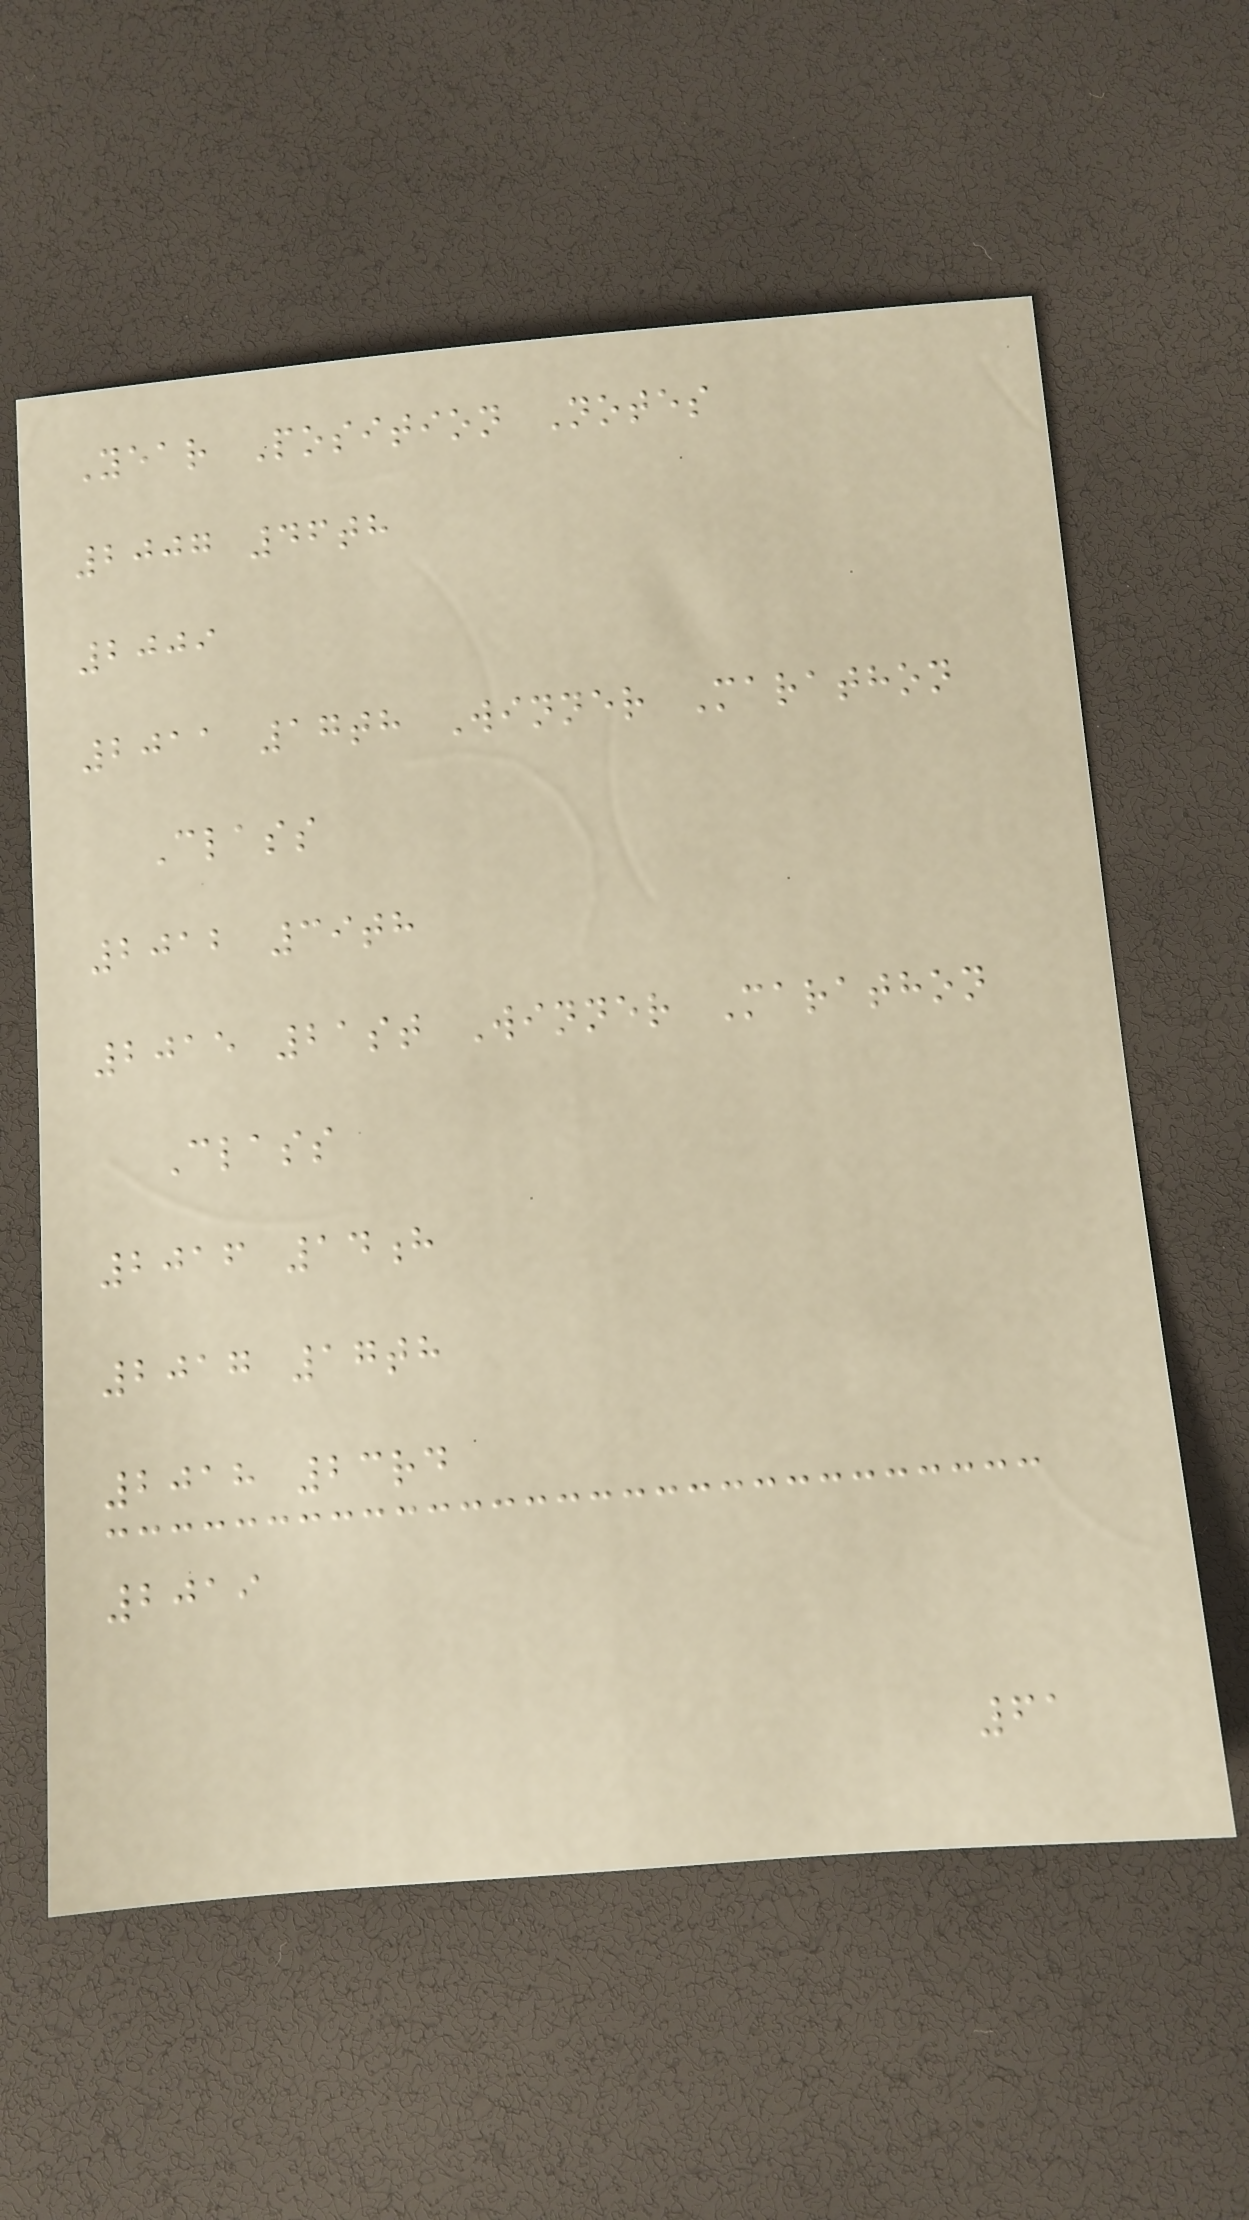Year Position Notes
2007 46th
2009
2011 17th Winner Marathon
Class
2012 39th
2015 21st Winner Marathon
Class
2016 14h
2017 17th
2018 23rd
2019
61
